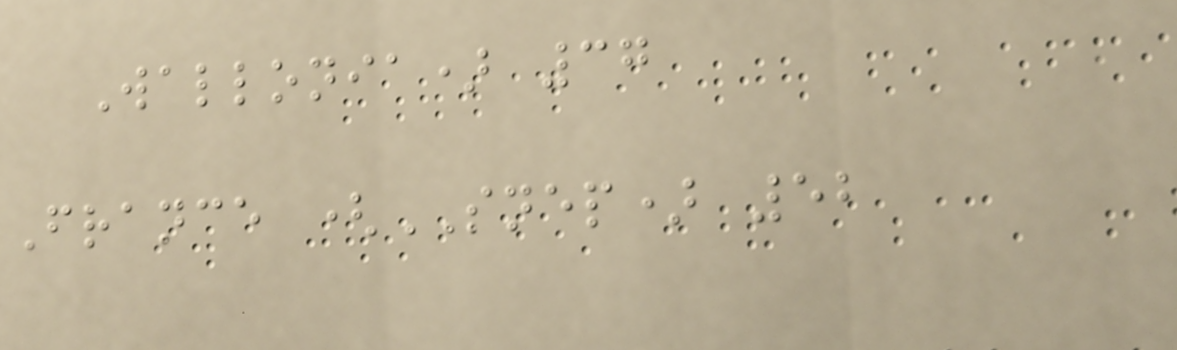Wallonia) 37
France (SNEP) 52
